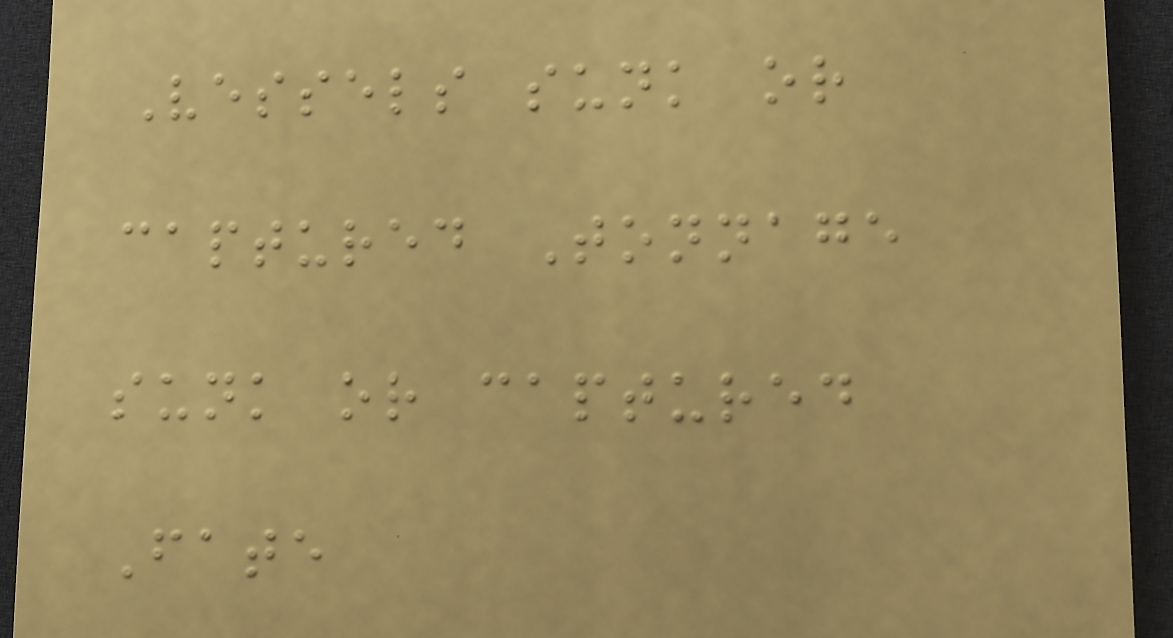Vessels sunk or
captured Tonnage
sunk or captured
Fate
